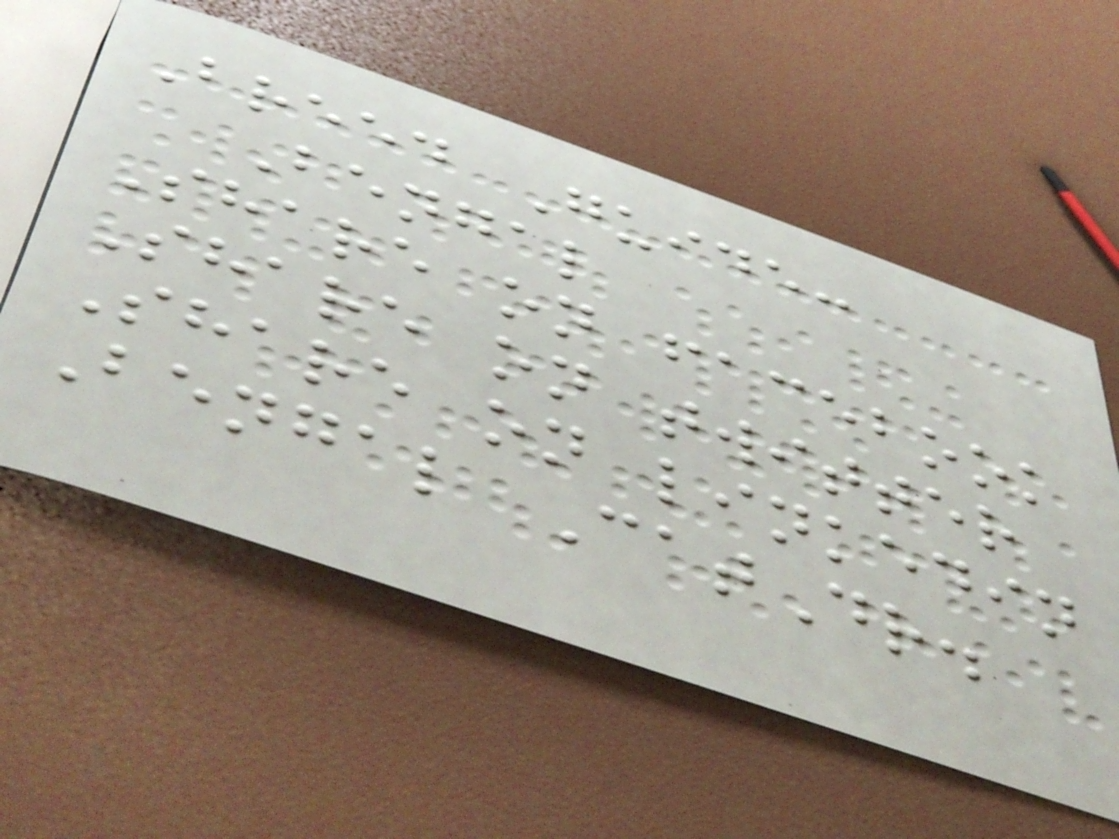Breed Guide:
Bengal
Share on facebook
Share on twitter
Share on linkedin
Bengal CatDr.
